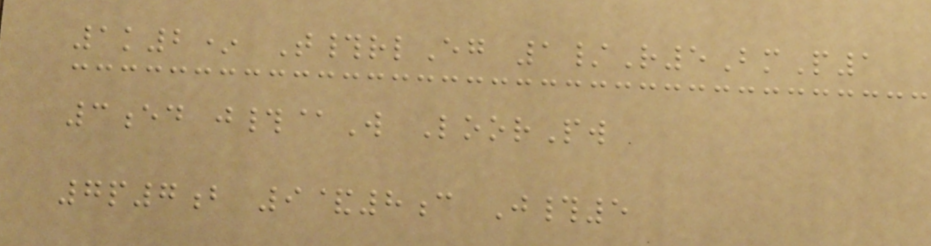1k2* T#rlEg 1/R5BmP1
3ed j#@W LoorPw
7p7b 9&8c J#5
